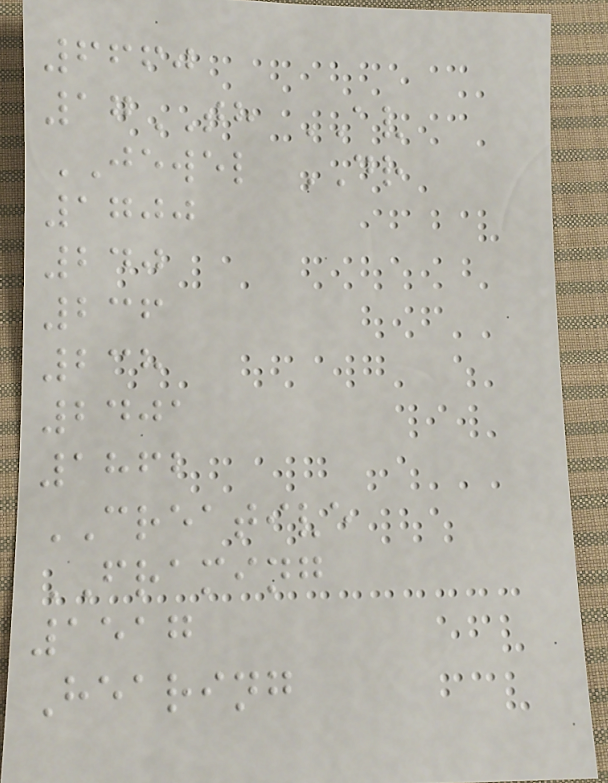6660
17TH AV
JEWEL DR
1700
240
236
238
2401
1862
CREATIVE
FRAMING
1517
Hearing
